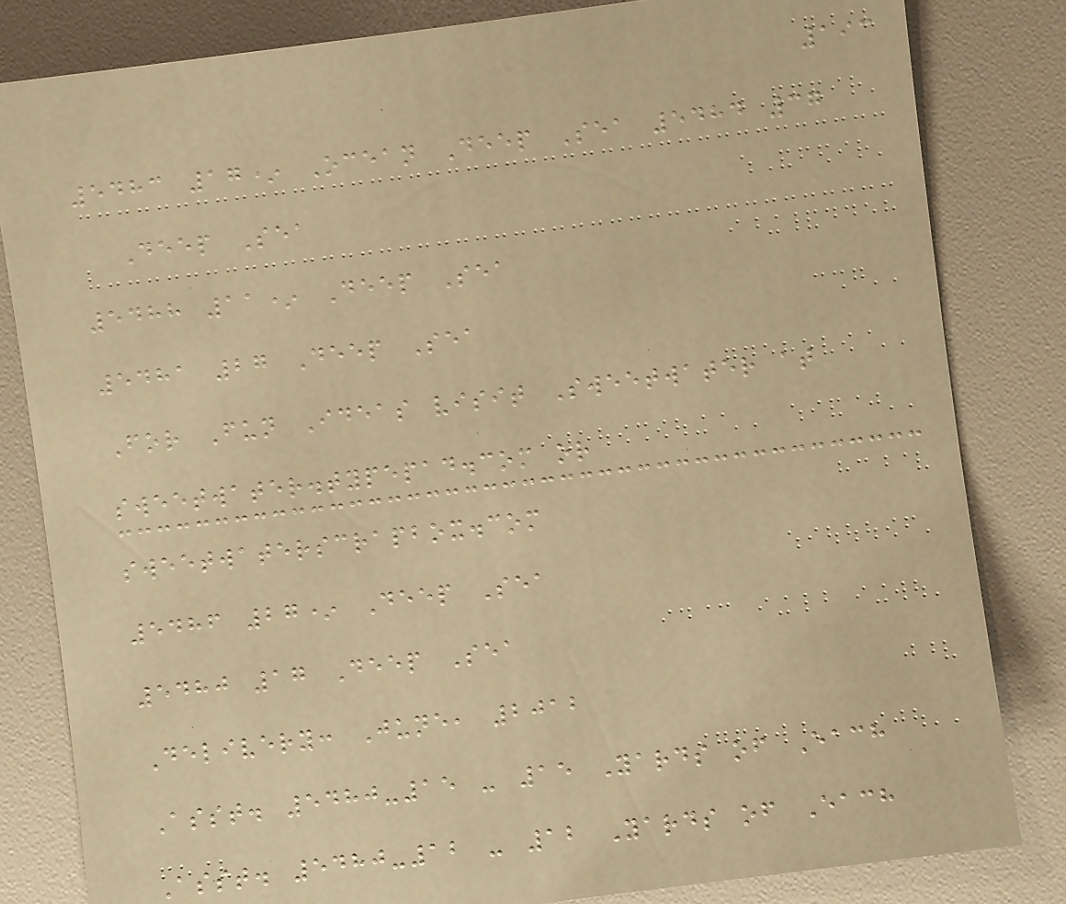193
5483 17* Ocean Deep Sea 5484 37
Deep Sea
5488 11* Deep Sea
5481 27 Deep Sea
For Fun Ideas visit Sweetwater at
sweetwater.typepad.com or
sweetwaterscrapbox.com
5486 27* Deep Sea
5480 17 Deep Sea
Delivery: June, 2012
Asst. 5480-15 - 15 Yards of Each
Asst. 5480-12 - 12 Yards of Each
